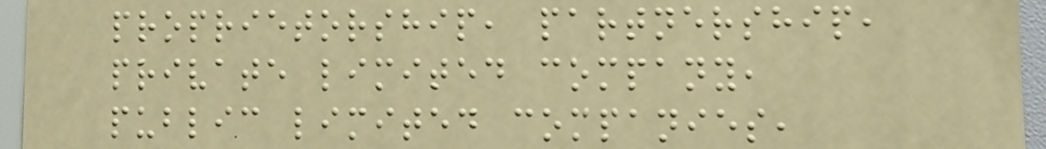proprietorship, partnership,
private limited company,
public limited companies,
